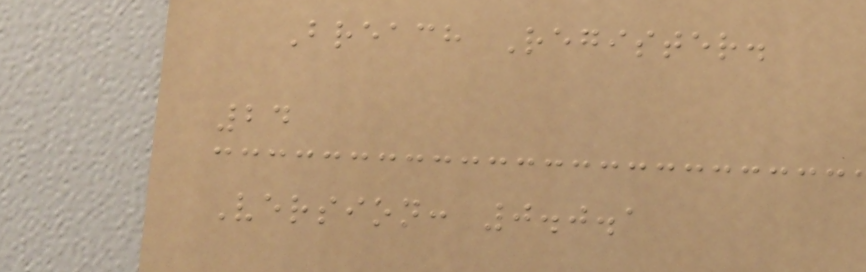Breach Register.
24
Version: 0.0.1
